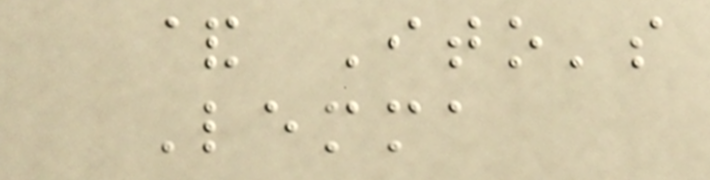& Ito's
Lemma
